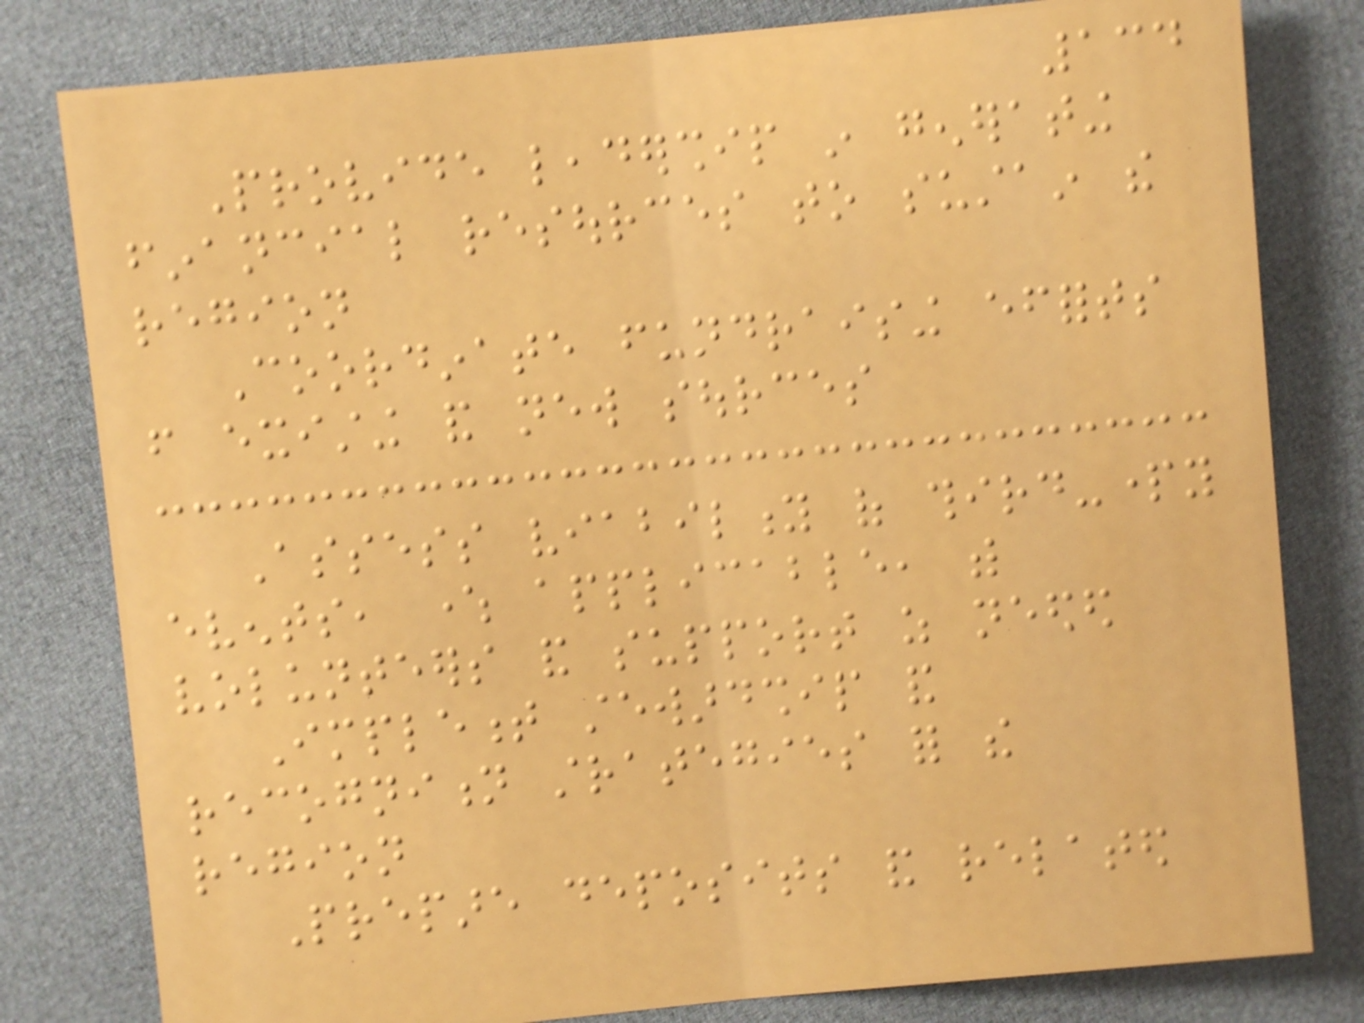134
Provide leadership in generating
financial resources to sustain the
region
Coordinate fundraising efforts
from existing and new sources
Assess viability of third-party
events, where applicable, with
volunteers and support as needed
Implement stewardship and
recognition strategies for the
region
Prepare deposits and related
